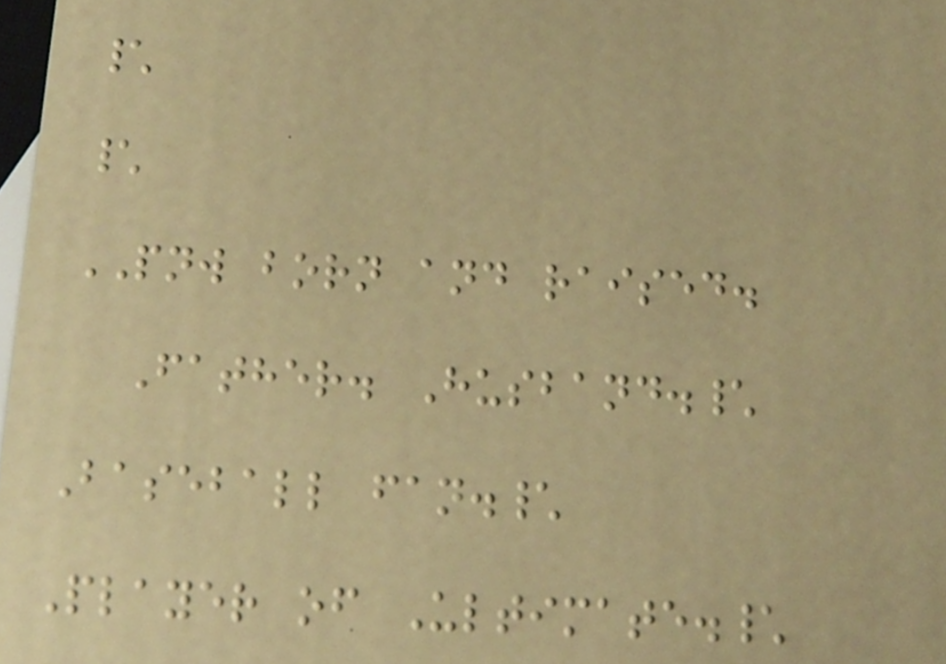\
\
PNW born and raised.
Father. Husband.\
Baseball fan.\
Player of Ultimate.\
